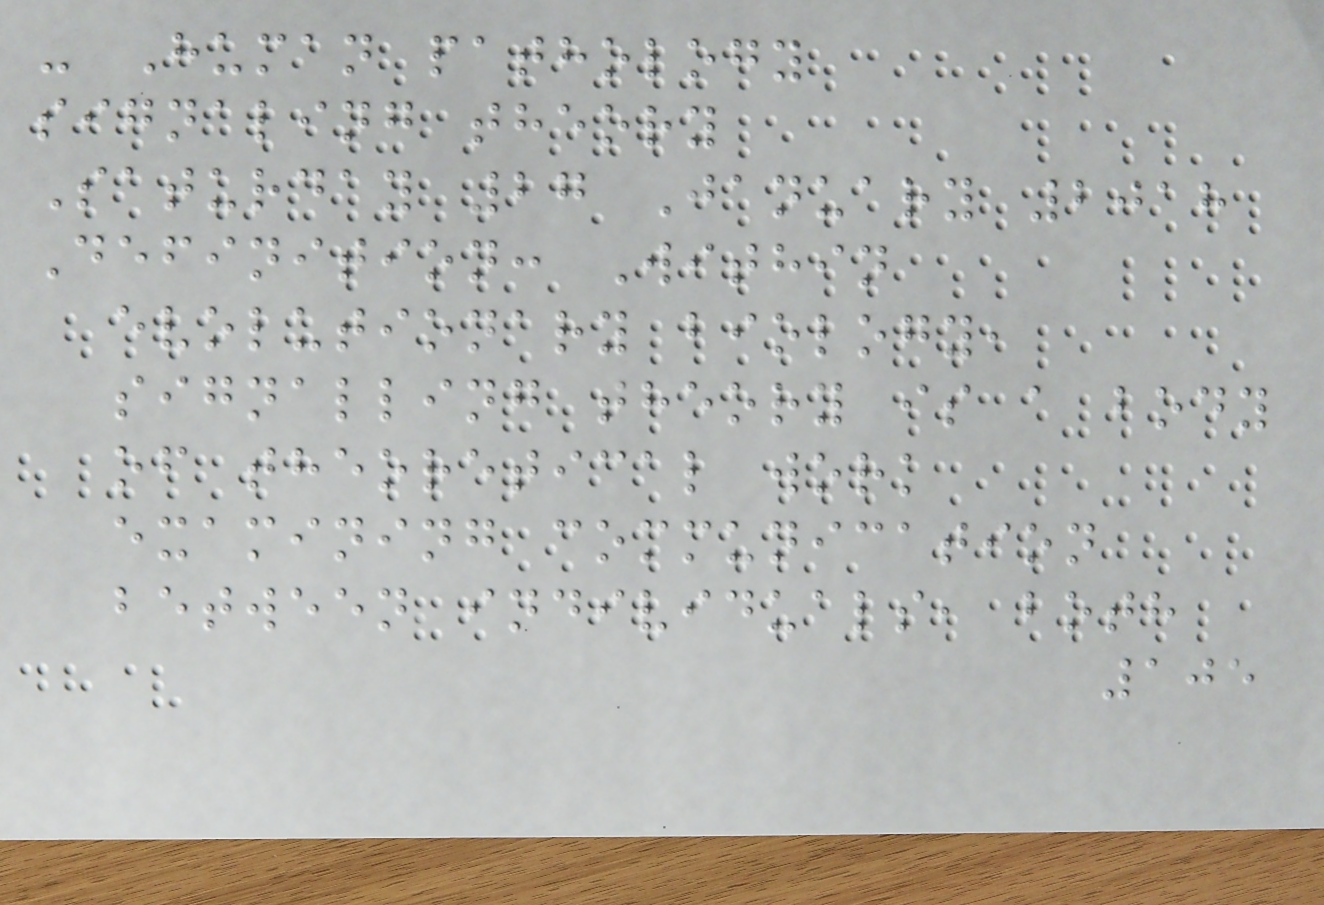- Human pathology
signaling theory
Saturday 27 January 2018
Definition: Within
evolutionary biology,
signalling theory is a body
of theoretical work
examining communication
between individuals, both
105
